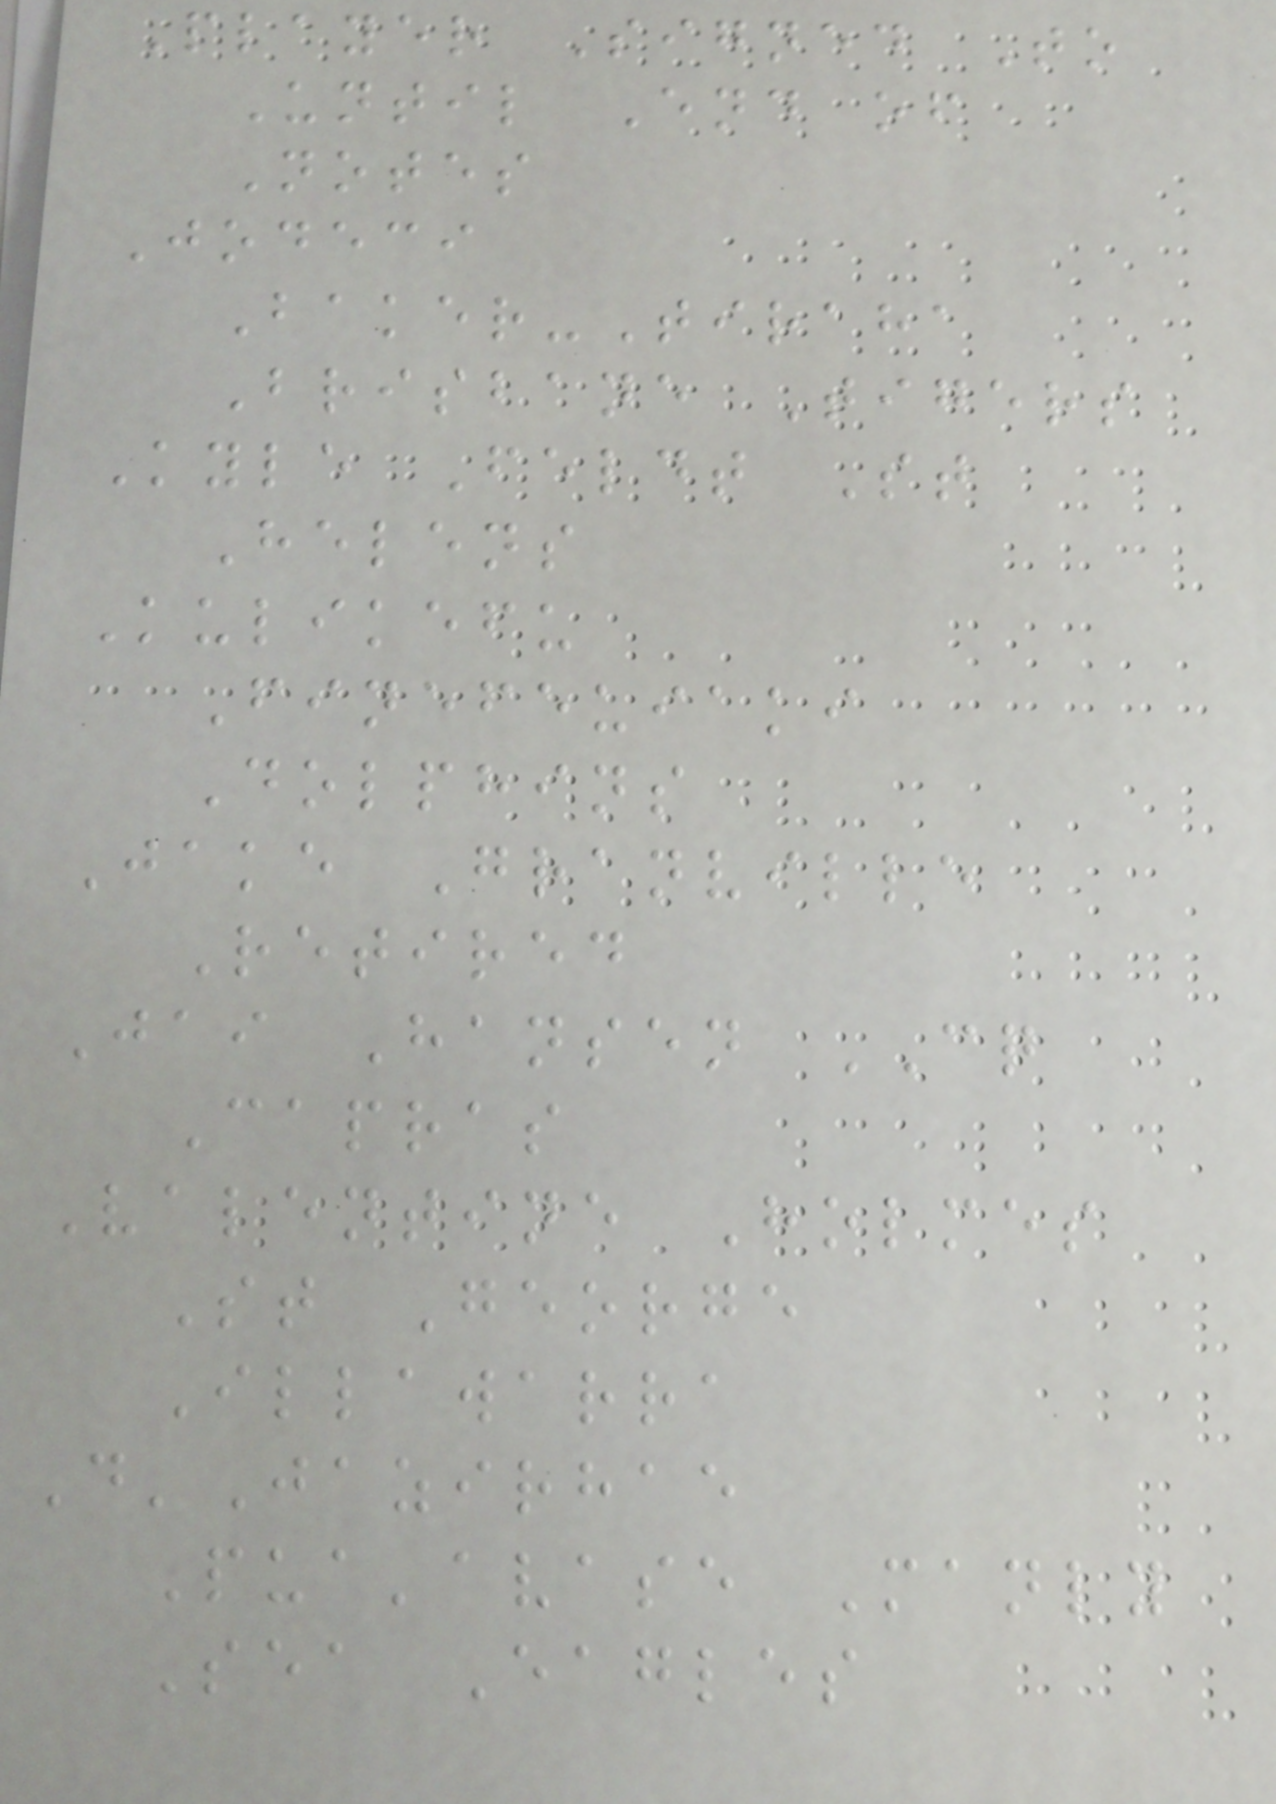Player Signed To
Until End of
Notes
Jodeci
Baker-Tiraha
Brisbane Tigers
Kyle Feldt St
Helens
Kulikefu
Finefeuiaki
Dolphins
Jake Granville
Retired
Jai Hansen CQ
Capras
Valentine Holmes
St George
Illawarra
D'Jazirhae
Pua'avase Manly
Sea Eagles
